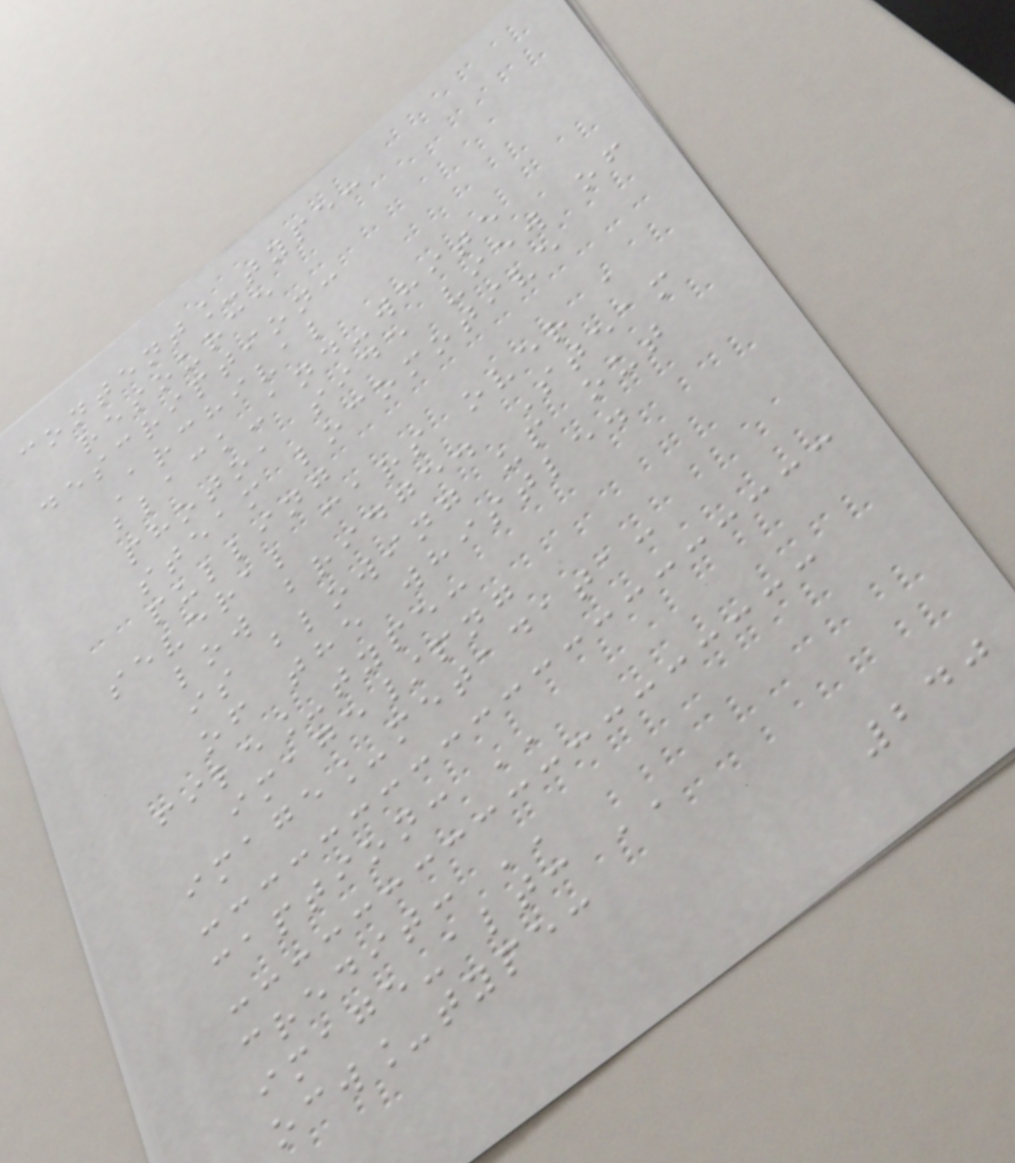content_type:
resource
description:
Archival
black-and-white
photo, side view of
steam locomotive
pulling
several cars over a
low bridge. Steam
is blowing up out
of the whistle.
file_type:
image/png
image_metadata:
caption: ''
credit: ''
image-alt: ''
ocw_type:
240
